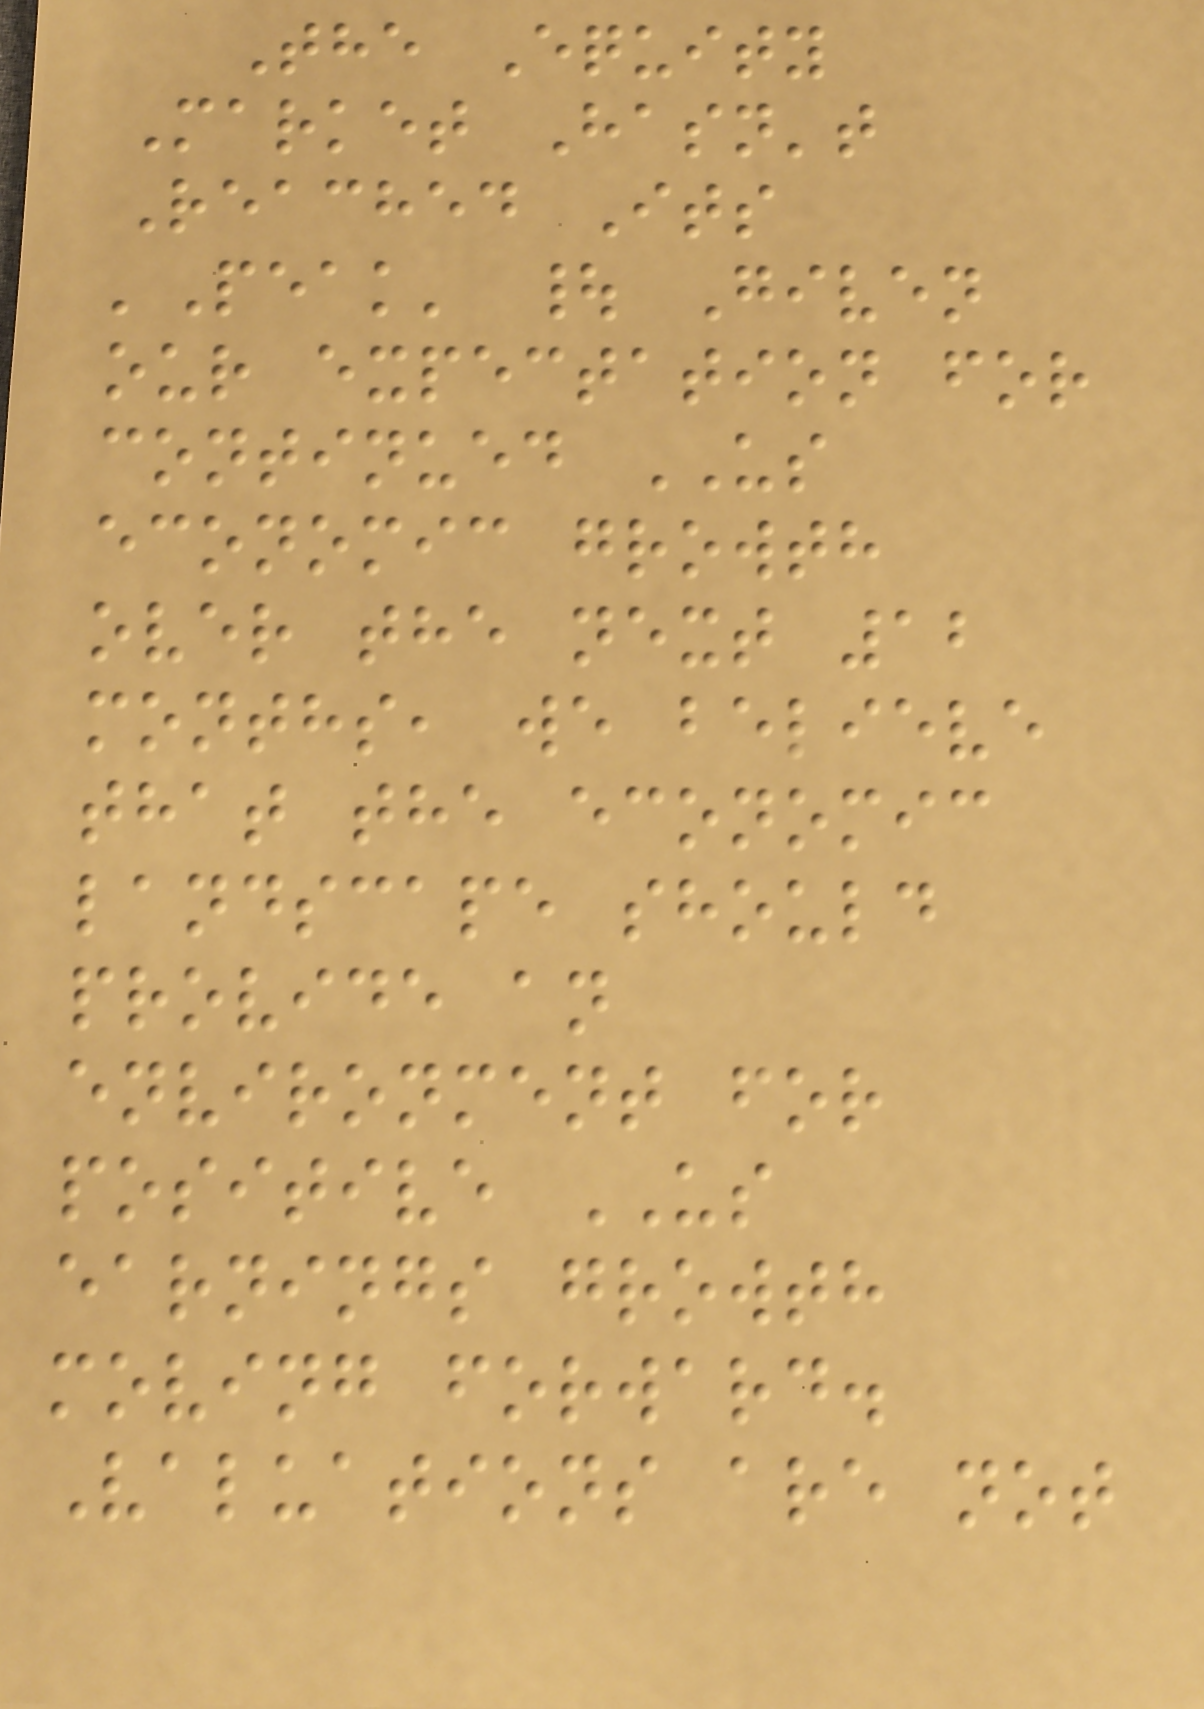The Equity
Market Hasn't
Reached Its
'Peak' | Given
our expectation for
continued US
economic growth
over the next 12
months, we believe
that the economic
landscape should
provide an
environment for
positive US
earnings growth
moving forward.
Valuations are not
